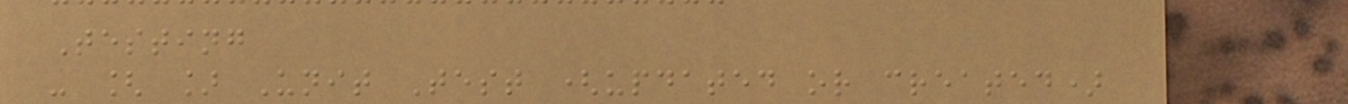Testing
- [ ] Unit Test (updated or created)
